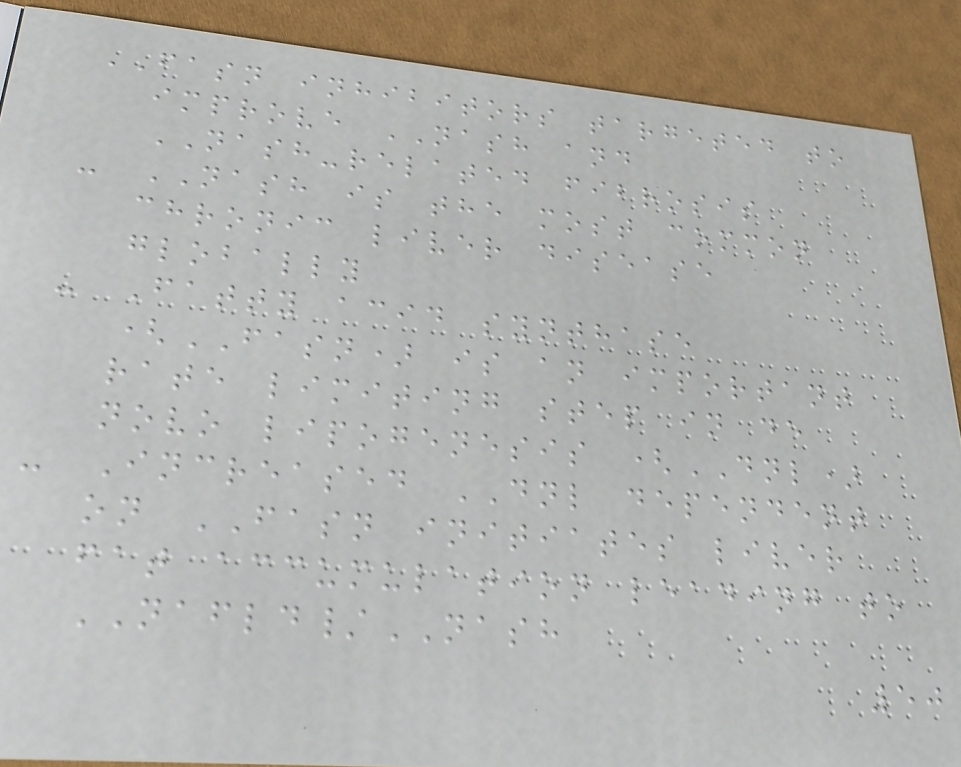FASN inhibitors targeted to
improve NASH and
NASH-related fibrosis
- NASH is the most common
chronic liver disease
globally
- Fatty acid synthase
(FASN) is an important
rate limiting step in de
novo lipogenesis (DNL)
- Increased DNL dependent
on FASN initiates liver
fat accumulation leading to
NAFLD/NASH
50
